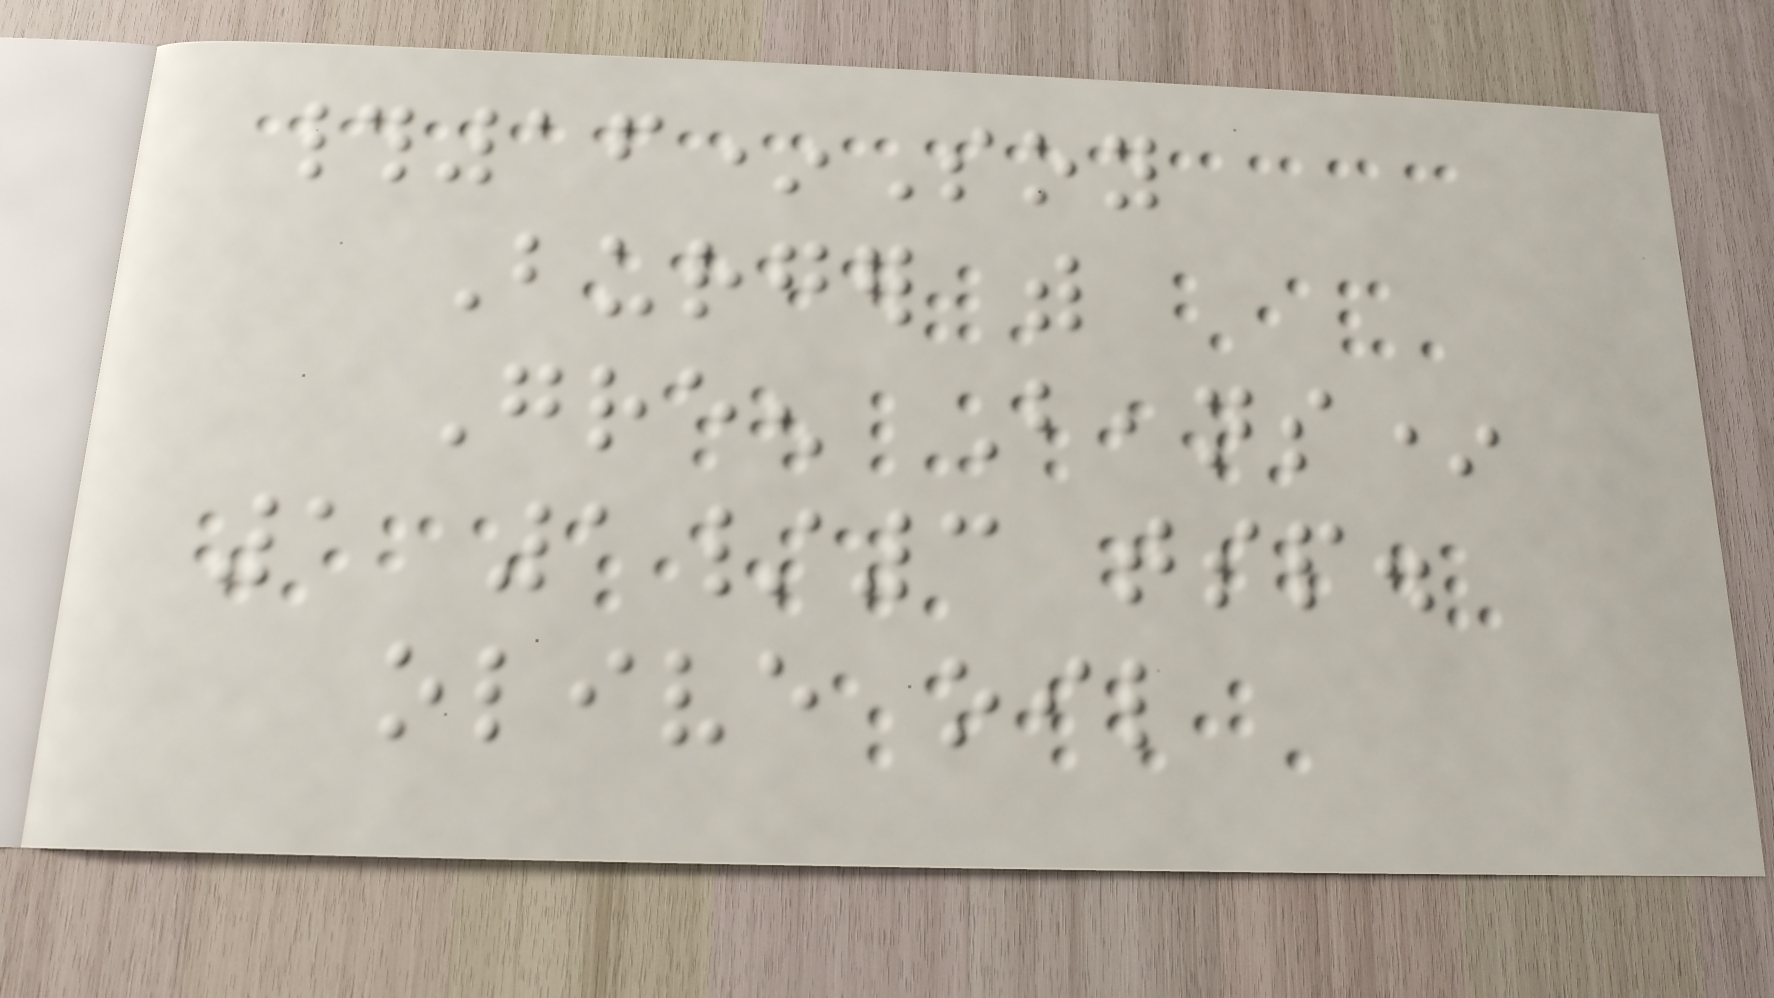#16*Soy
Burger with
Green Beans*
1 1/3 tsp.
olive oil
